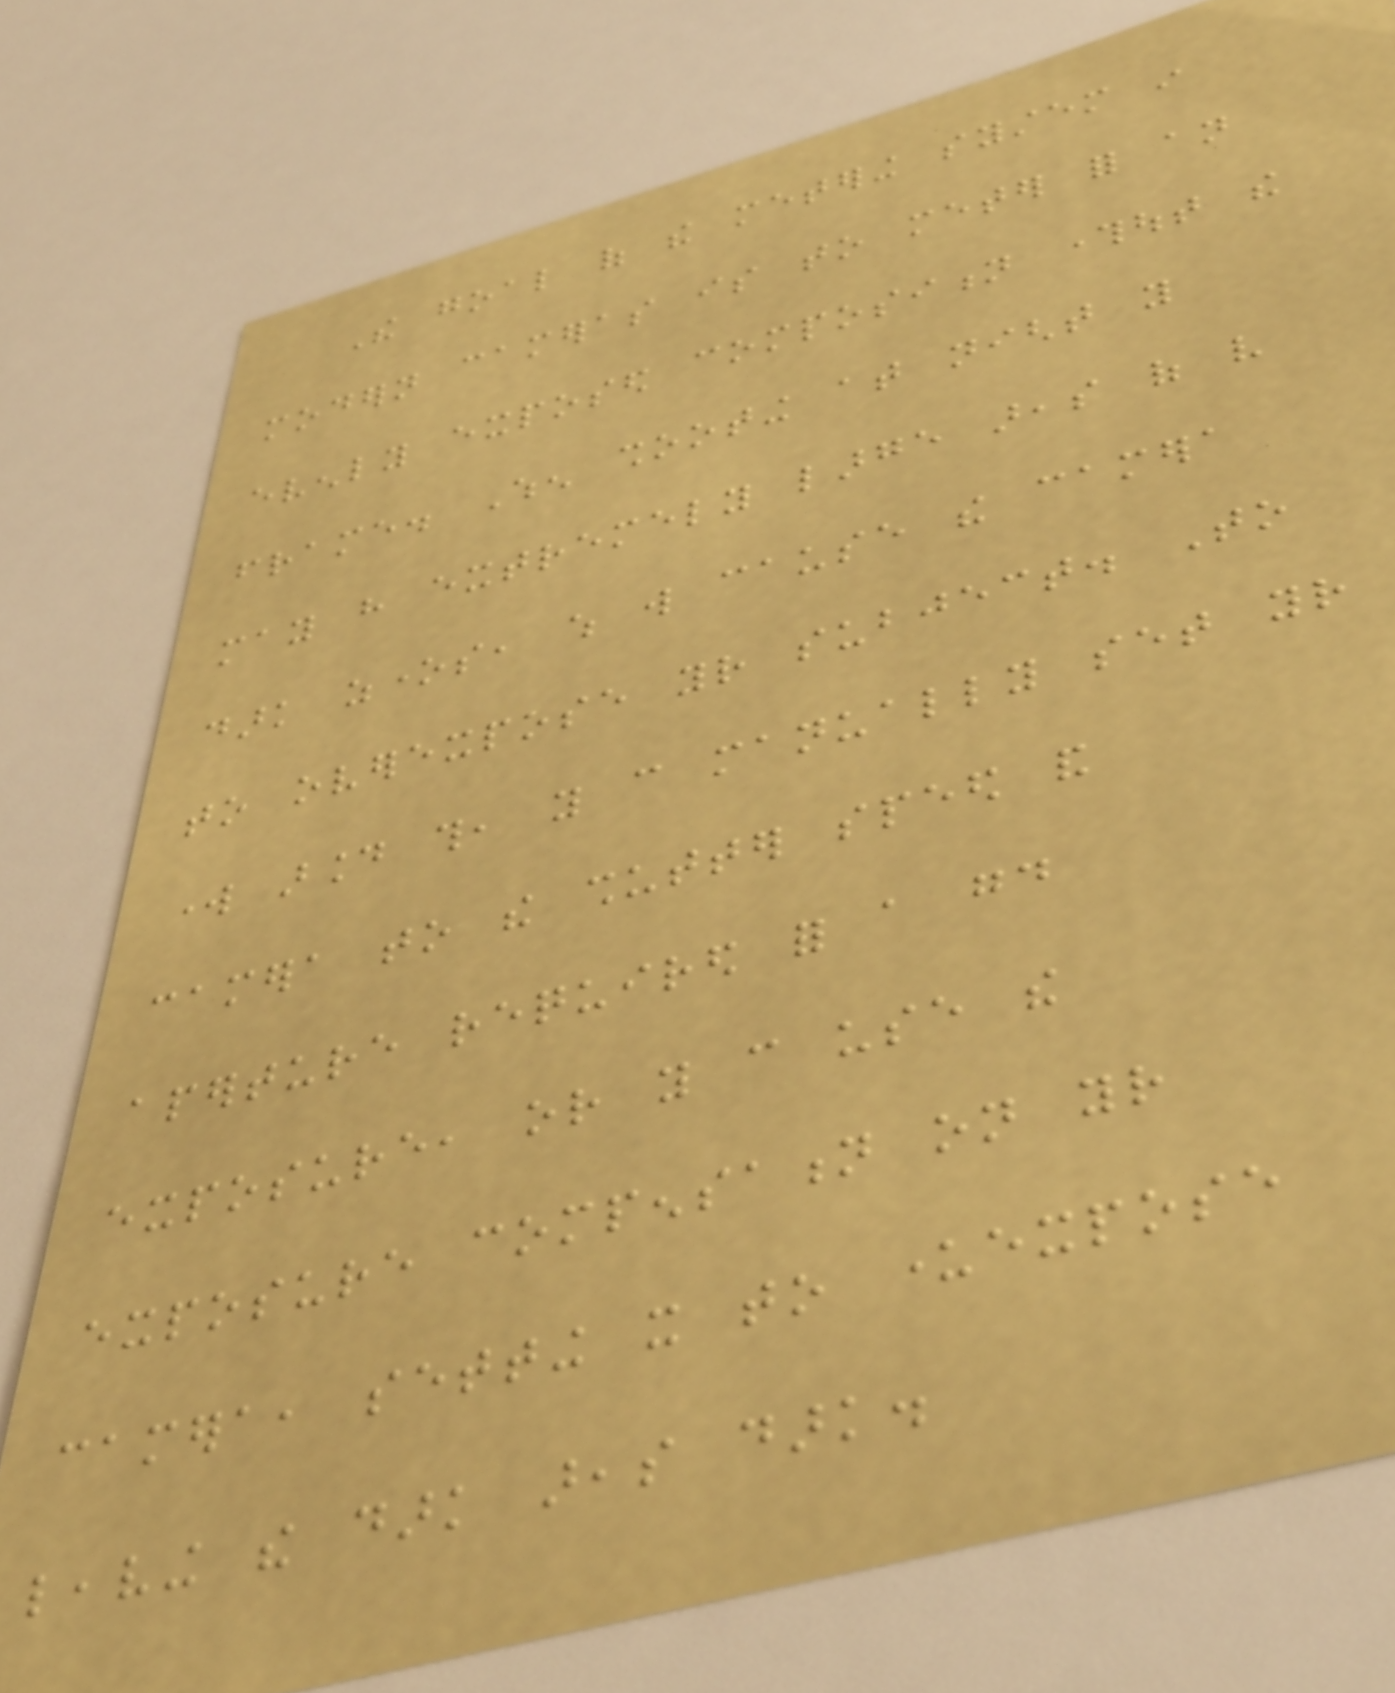The goal of the metering system in
modern cameras is to meter for an
evenly exposed composition throughout the
frame. When shooting at night you
may have extremely large areas of very
dark zones, which will cause the camera
to overexpose your subject. To
work around this, you can manually set your
camera to the shutter speed and
aperture required for a good
exposure, or you can use the
exposure compensation on your
camera, setting it to underexpose
leaving the dark areas dark.
